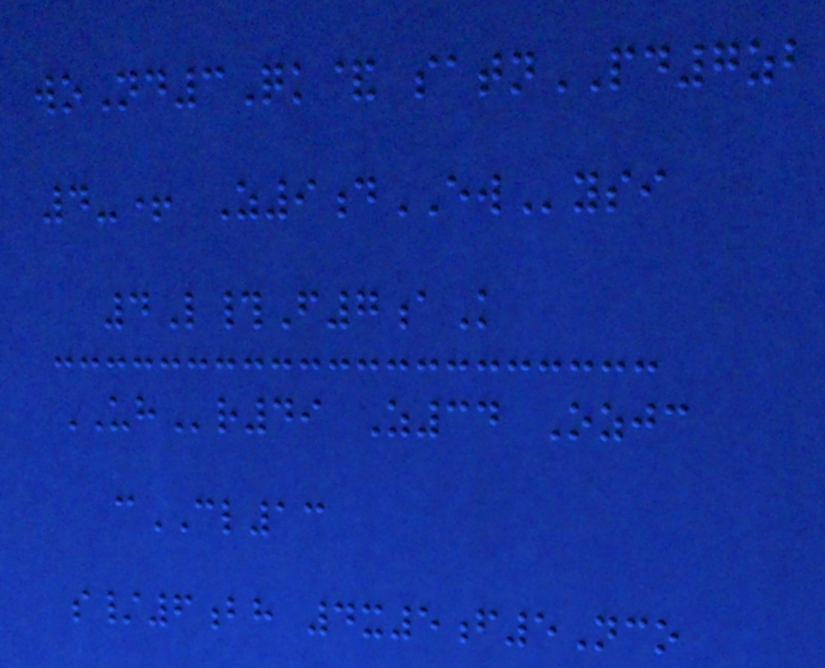woNd3Qk& satnPD7zb
4-+ Z9dEWysi
4L#F7aK
UHr49 Z34 Ozjc
cCL13
s/6bh 4x5f5Nco
